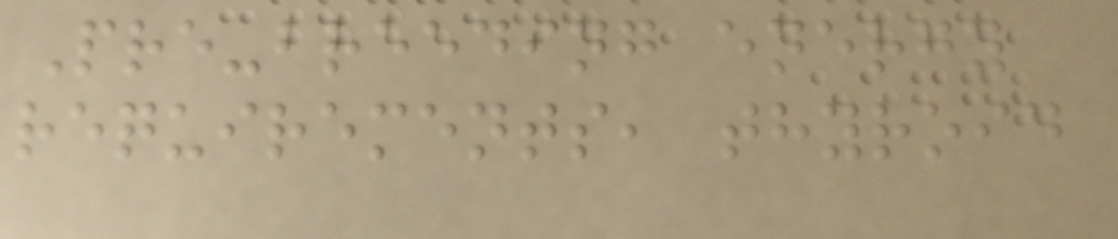Pre-breeding energy
requirements, thyroid
